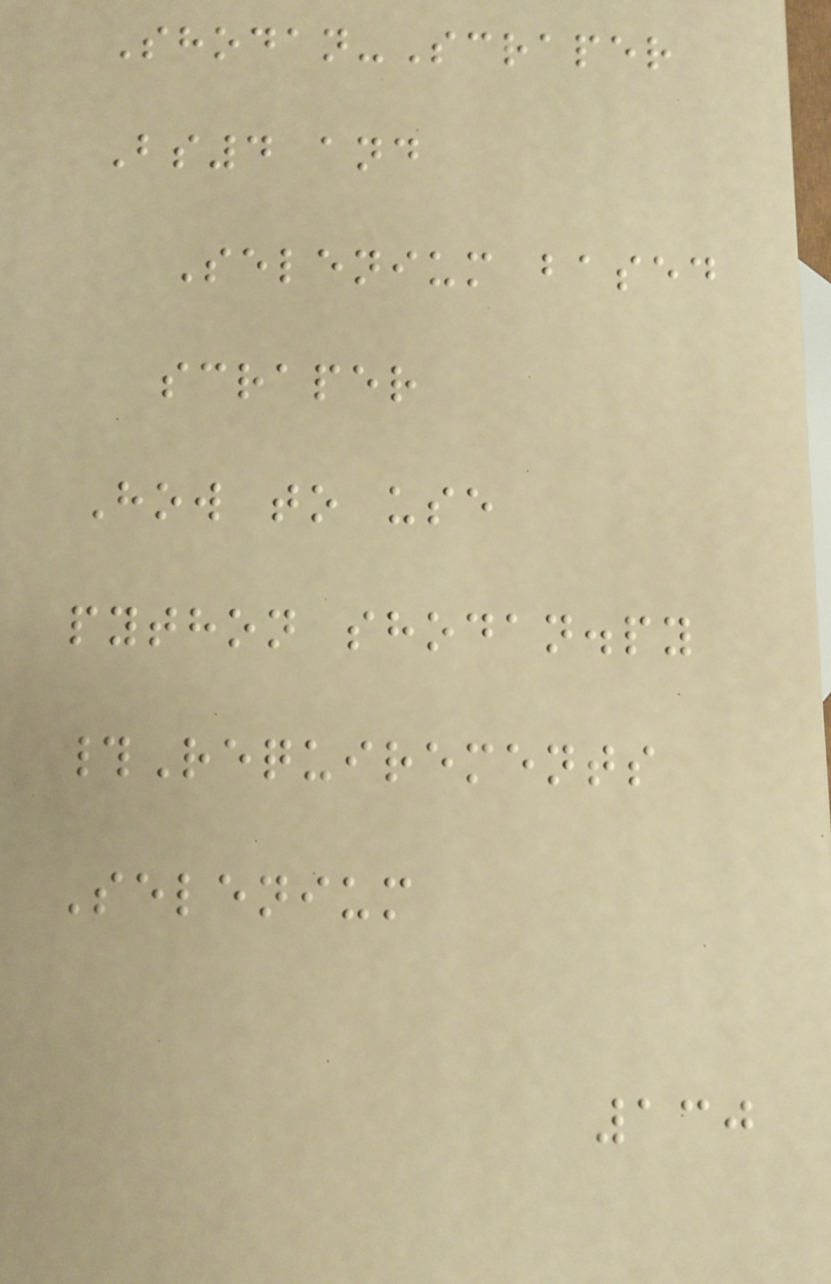Shodan-Scraper
Bs4 and
Selenium based
scraper
How to use
python shodan.py
#Requirements
Selenium
130
